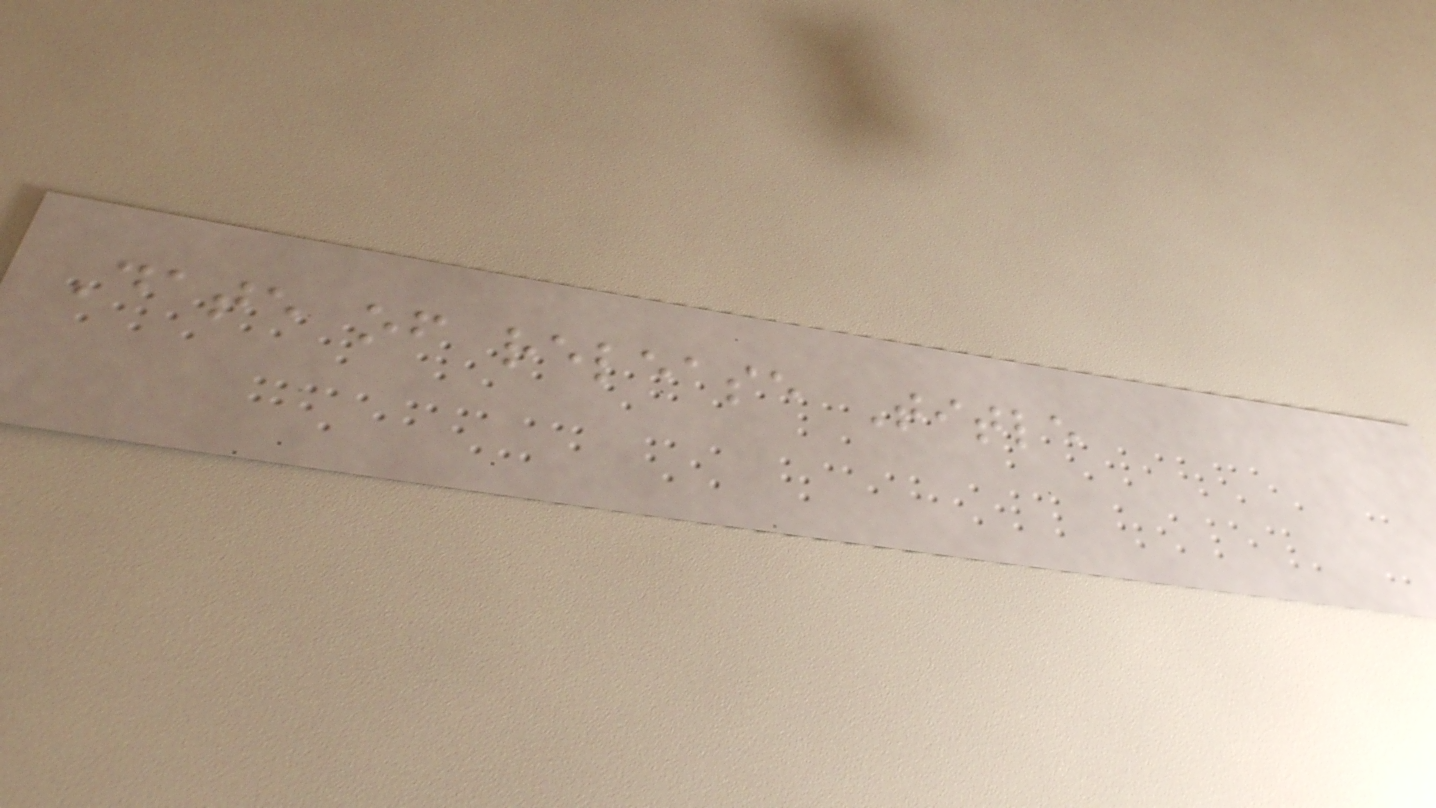Date of release Title
